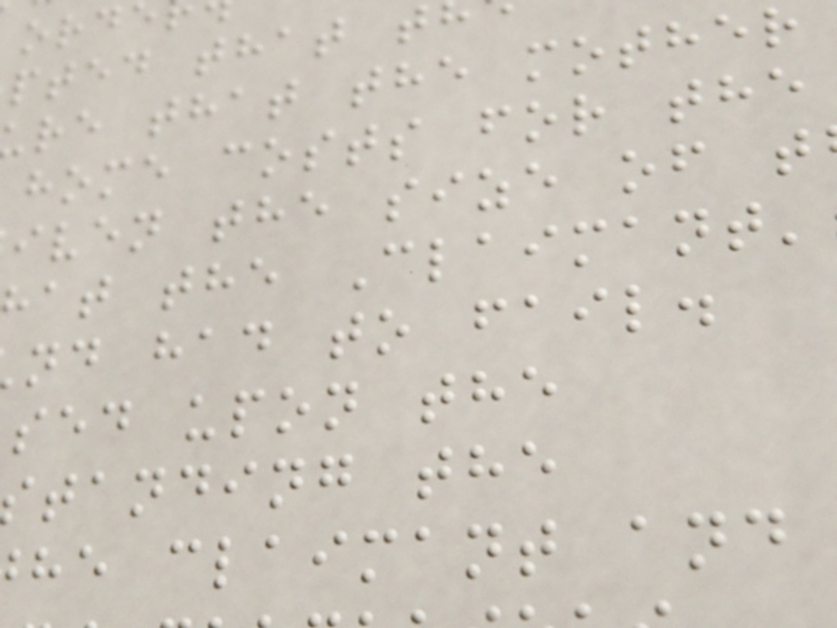pted that t
re that the mother
home costs for the
iven the size of t
at the Claimant'
nd had to fail.
sed upon the
tanding the
he claimant and
